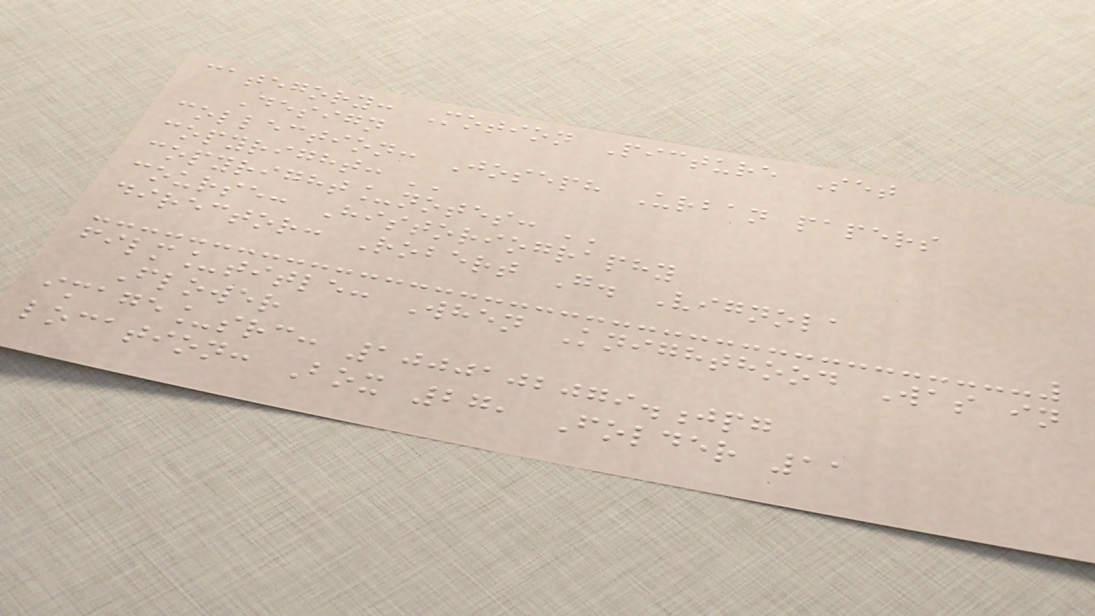category: Motion Picture Set
Design
collection: Joseph Urban papers
copyright: ''
copyright_notes: ''
course: Historiography
director: Robert G. Vignola
film_title: When Knighthood Was in
Flower
image_src: 1000102079.jpg
location: Box 27, Folder 11
